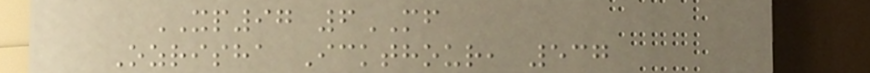XP97 6MF
Ozrisha Ickthour, 537
